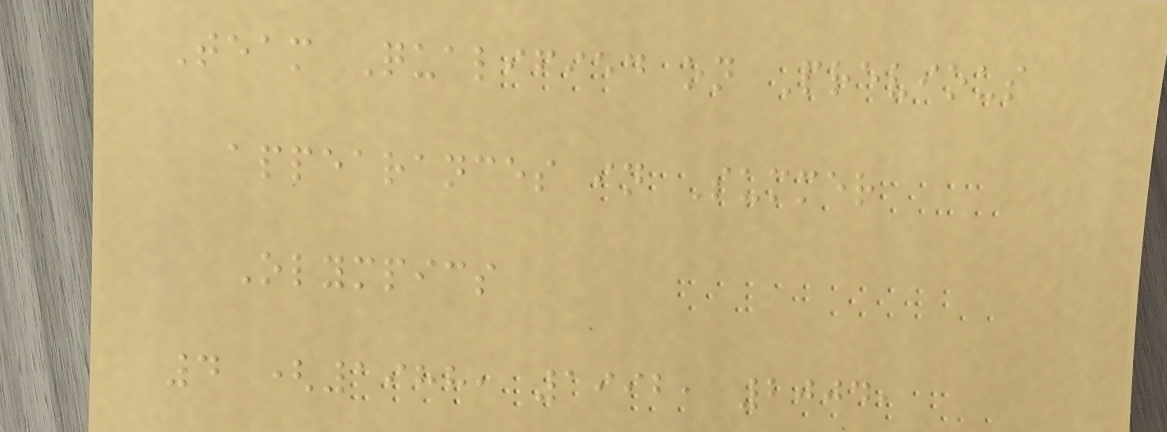Team Qualified on Previous
appearances in Summer
Olympics
4 (1988, 1992, 2004,
